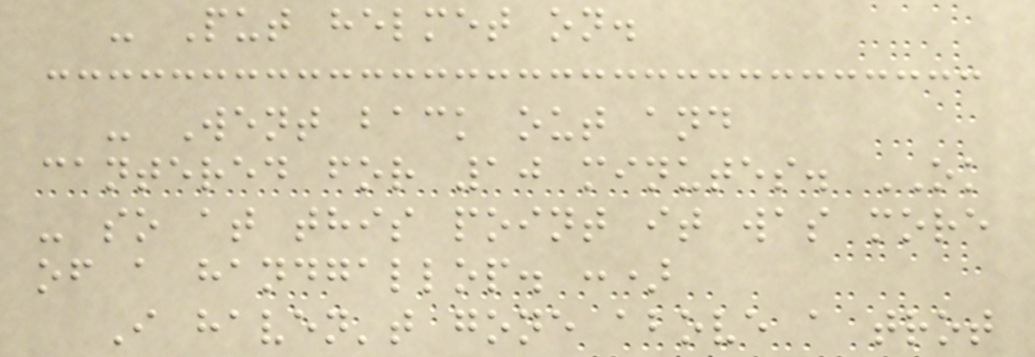- Put helmet on.
- Went back out and
cantered for 10 minutes. OK
- so at this point it was more
of a handgallop. :)
I haven't gone above a trot
